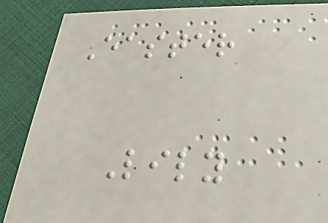Easter
Lily
